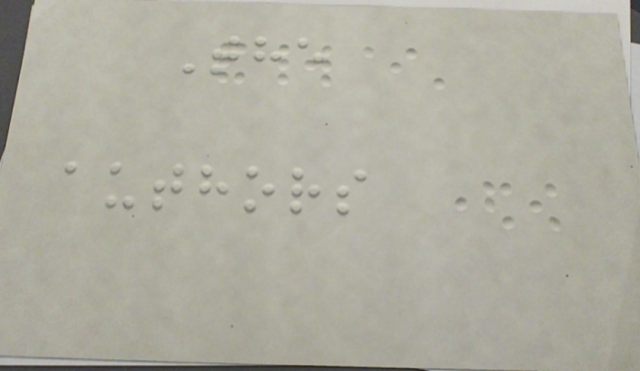The
authors
